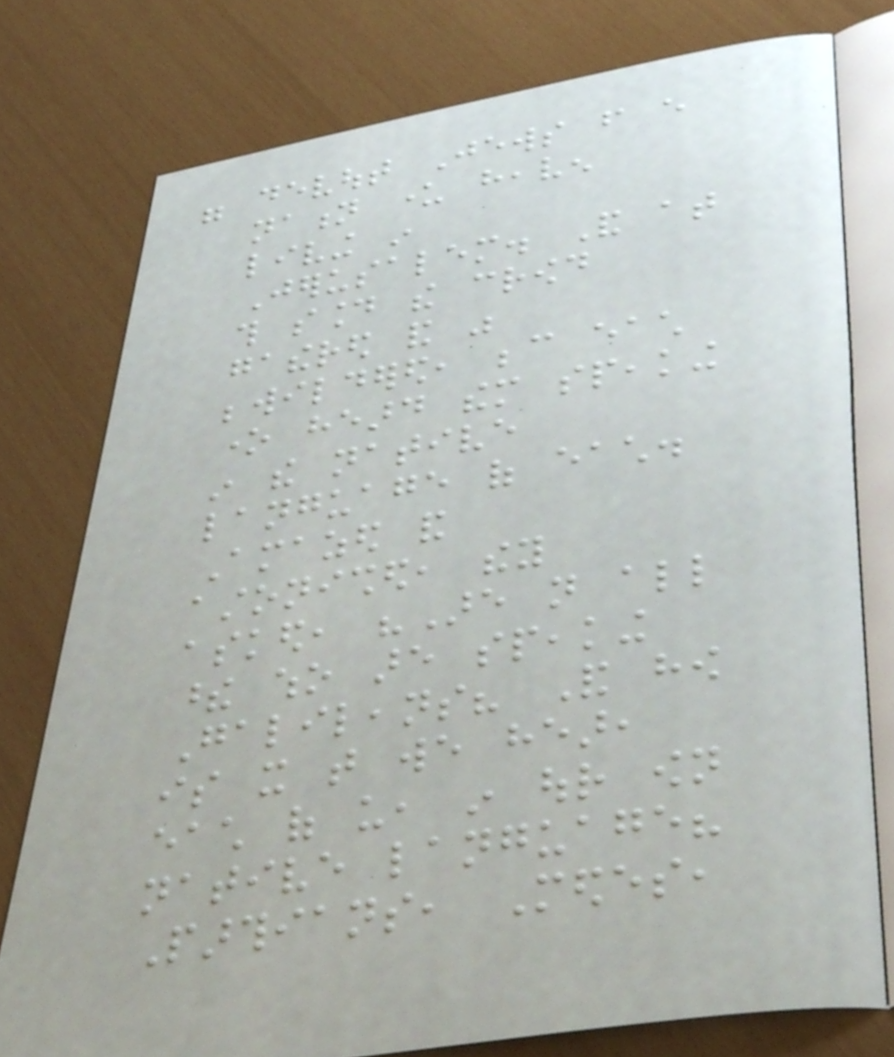were devout Jews from every
nation under heaven
living in
Jerusalem. And at
this sound the crowd
gathered and was
bewildered, because each
one heard them speaking
in the native
language of each.
Amazed and
astonished, they
asked, "Are not all
these who are speaking
Galileans? And how
is it that we hear,
each of us, in our own
native language?
Parthians, Medes,
